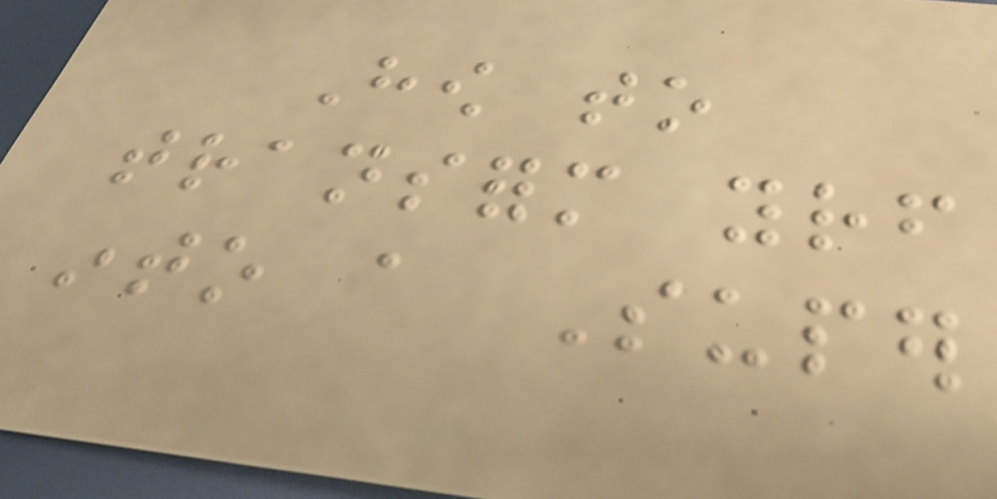How to
transform yourself
into a Super
